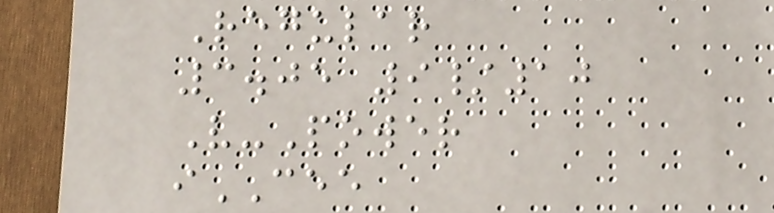Regular
3.05 9/10
V-Power
iCEE
